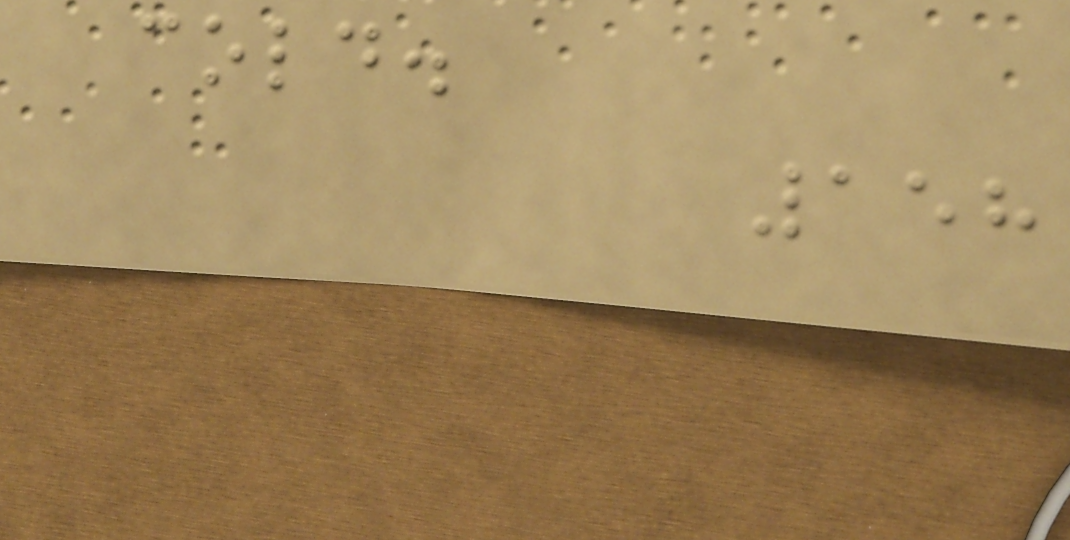cold.
158
